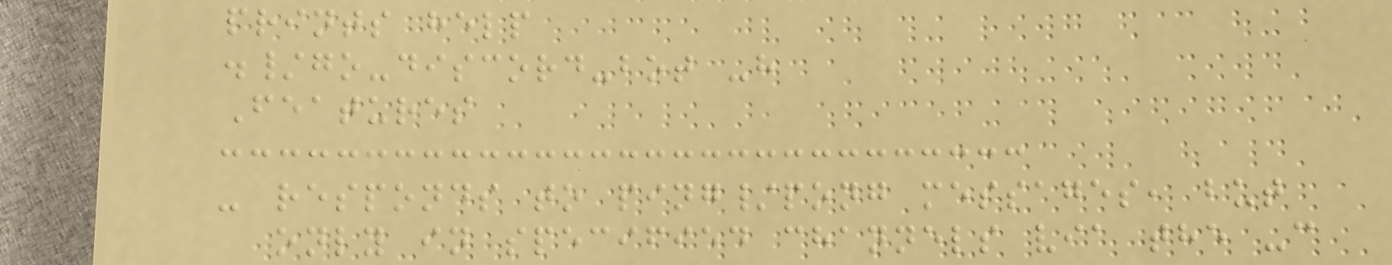prints help
./go-discord-bot -h
Features
- responds to ping/pong messages, but
only in specified channels via the -c
